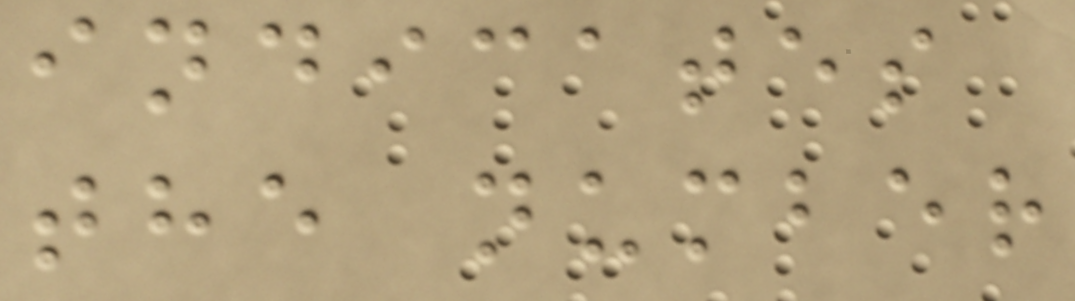indicates
the number
